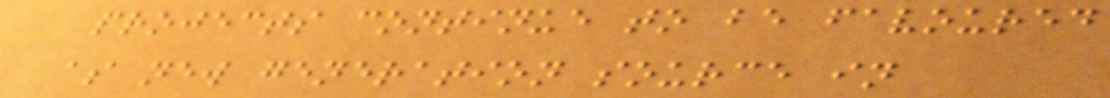projects continue to be favoured
as new generation source in
